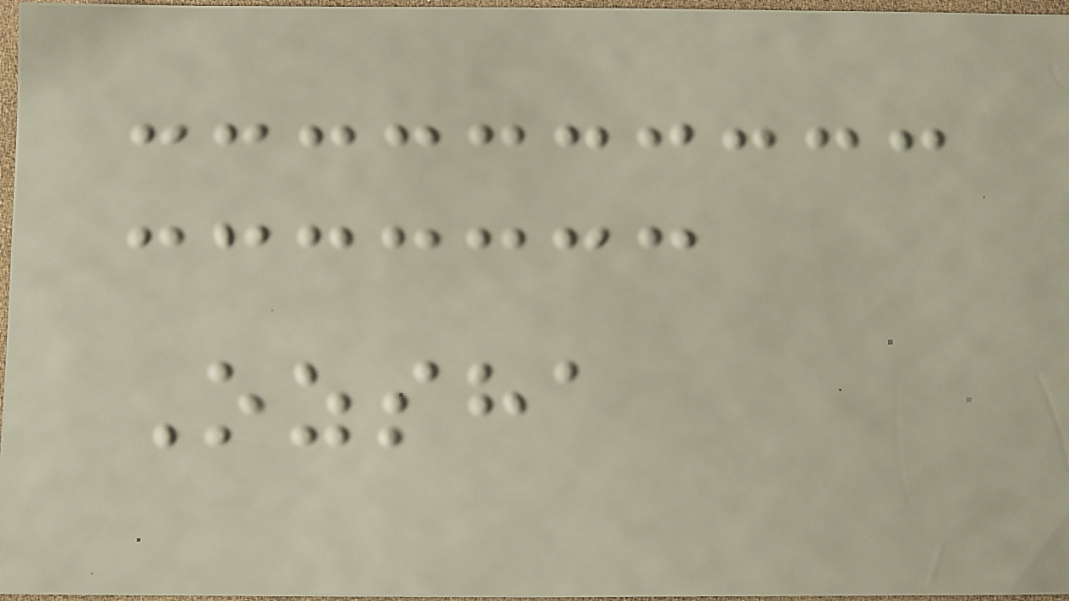Ozsha
